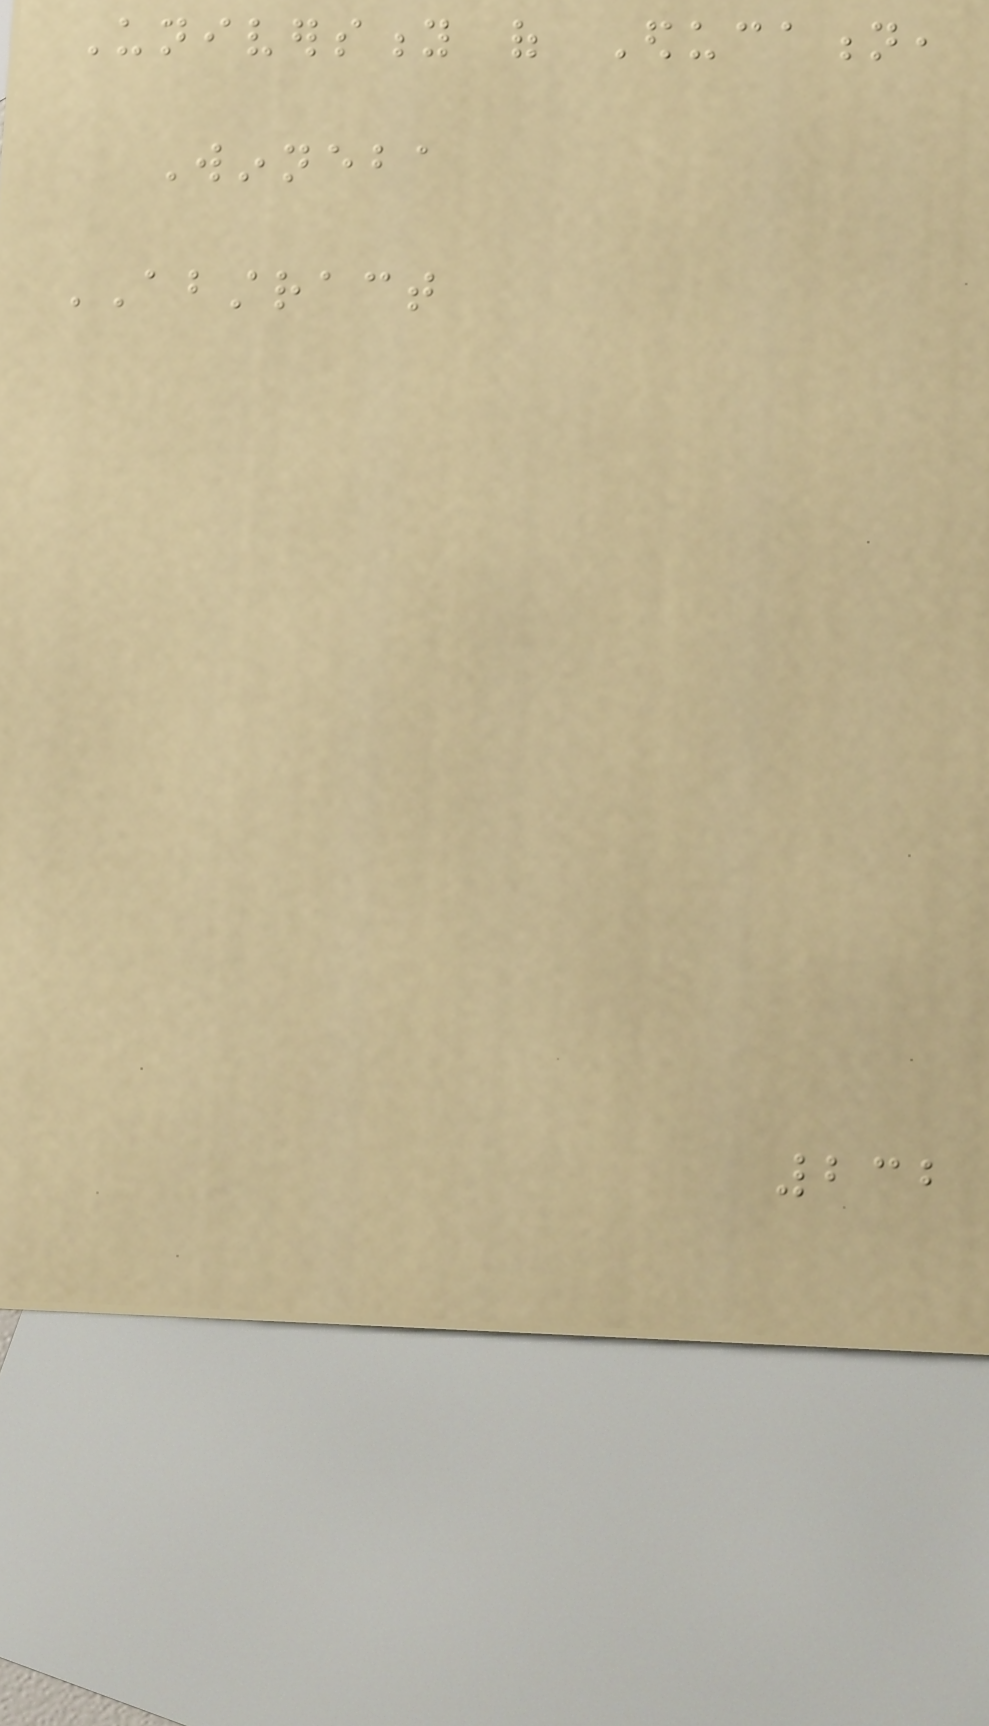University of Education,
Winneba
ABSTRACT
232
